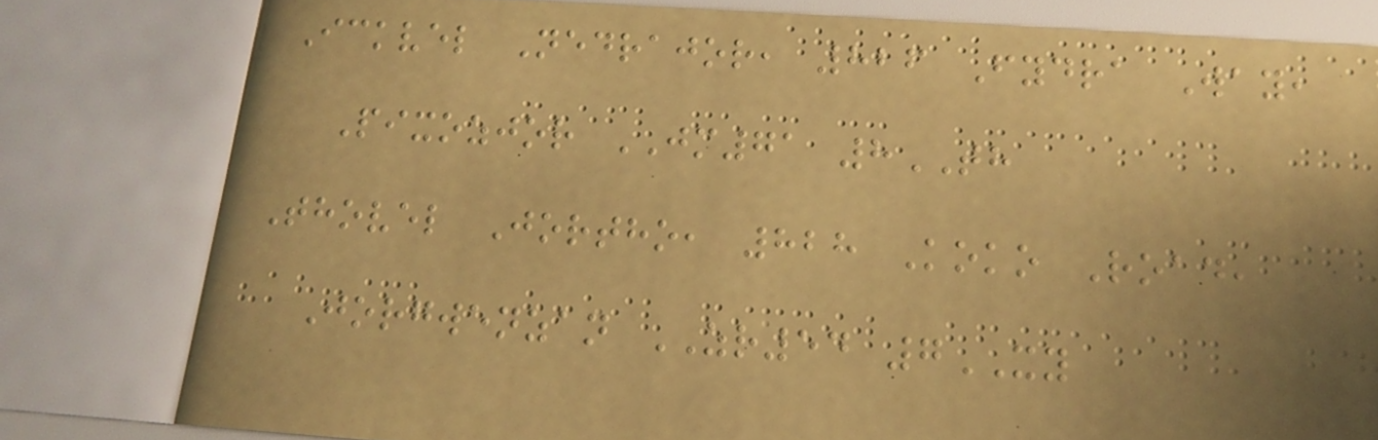Ickvel Nedrajor, 826 Fydra Way,
Pixozjor JM71 8TH
Thovel Jortho, 828 Koko Road,
Jorgwenzan ZR54 7XY
